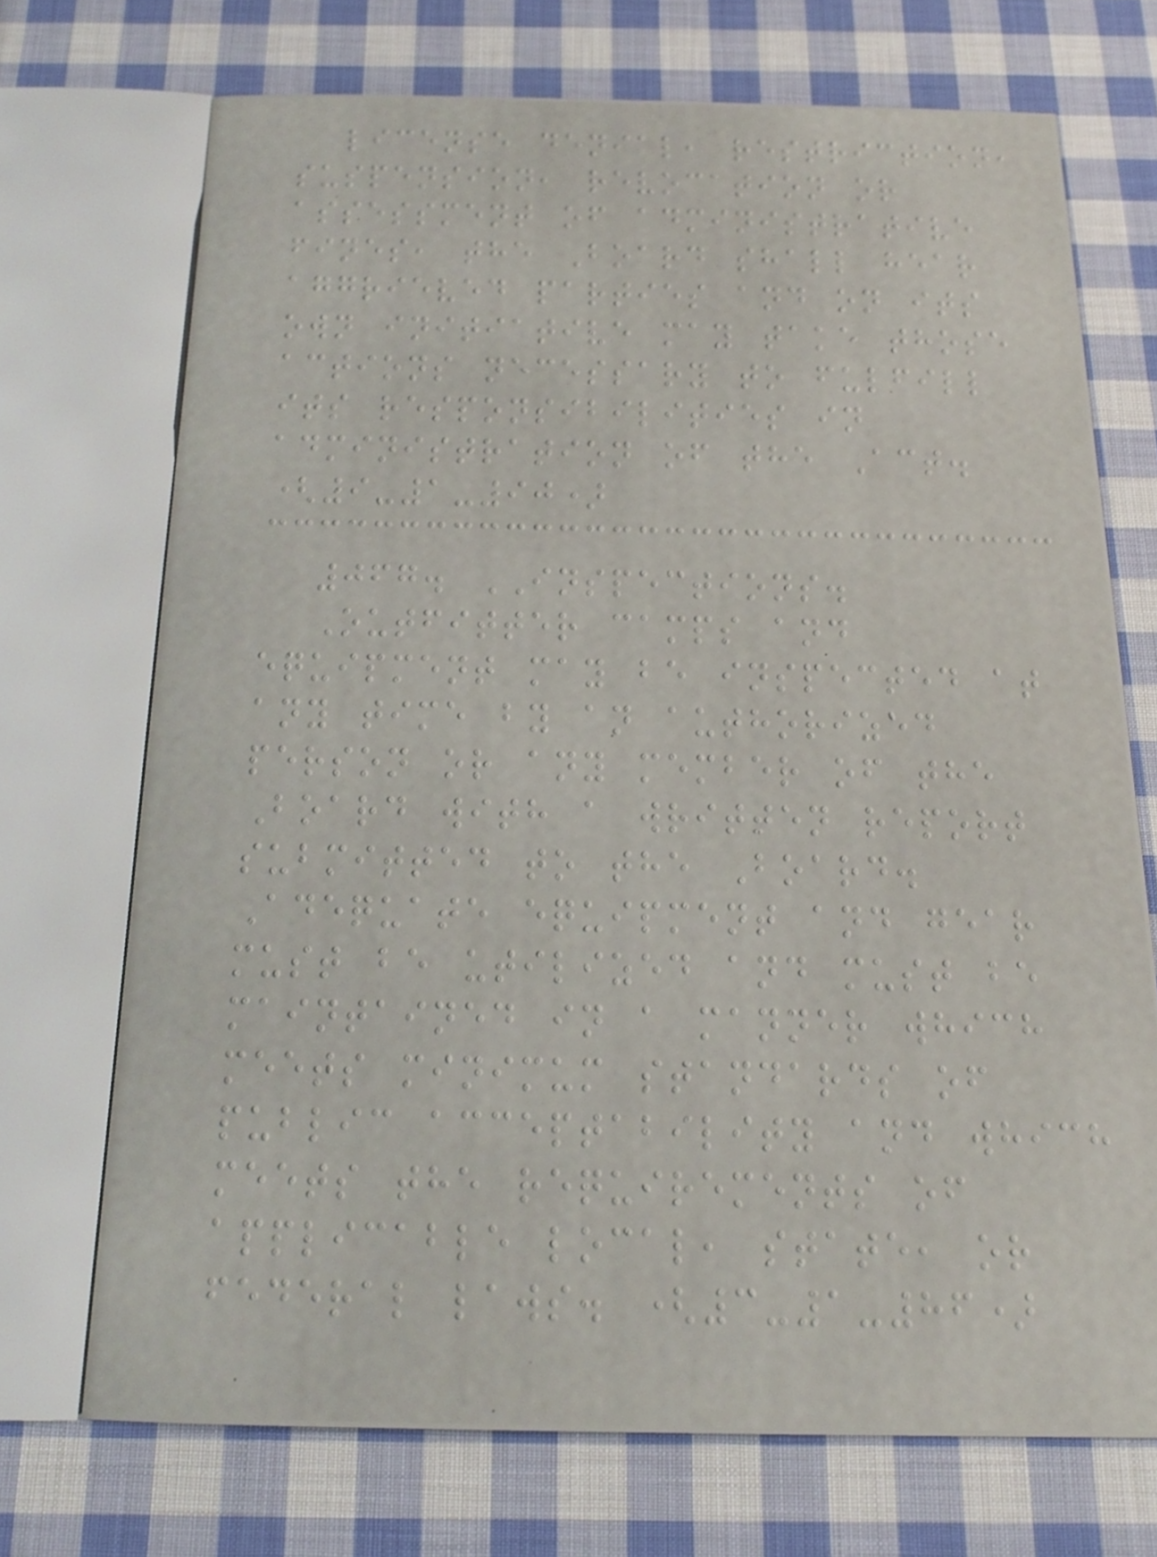license denial, restriction,
suspension, revocation or
assessment of administrative
fines, the Board shall hear
aggrieved parties and on its
own initiative may take those
actions necessary to fulfill
its responsibilities in
administration of the Act.
(9-1-90)
067. INSPECTIONS.
Outfitter camps and
equipment may be inspected at
any time by an authorized
person or any member of the
Board with a written report
submitted to the Board.
Adequate equipment and gear
must be utilized and must be
maintained in a manner which
meets minimum standards of
public acceptability and which
meets the requirements of
applicable local, state, or
federal laws. (3-1-86)
